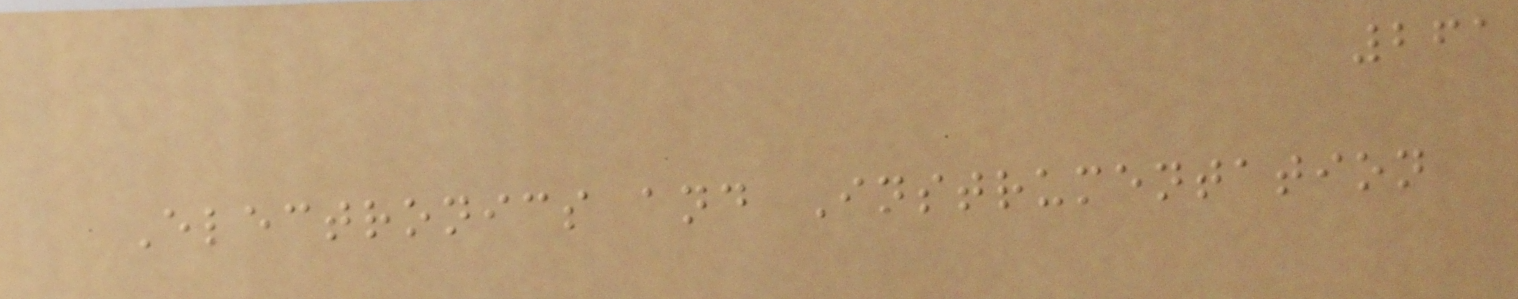261
Electronics and Instrumentation
